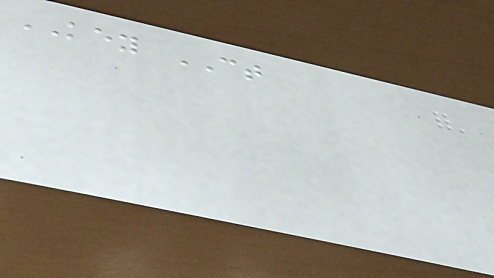KEY CT
